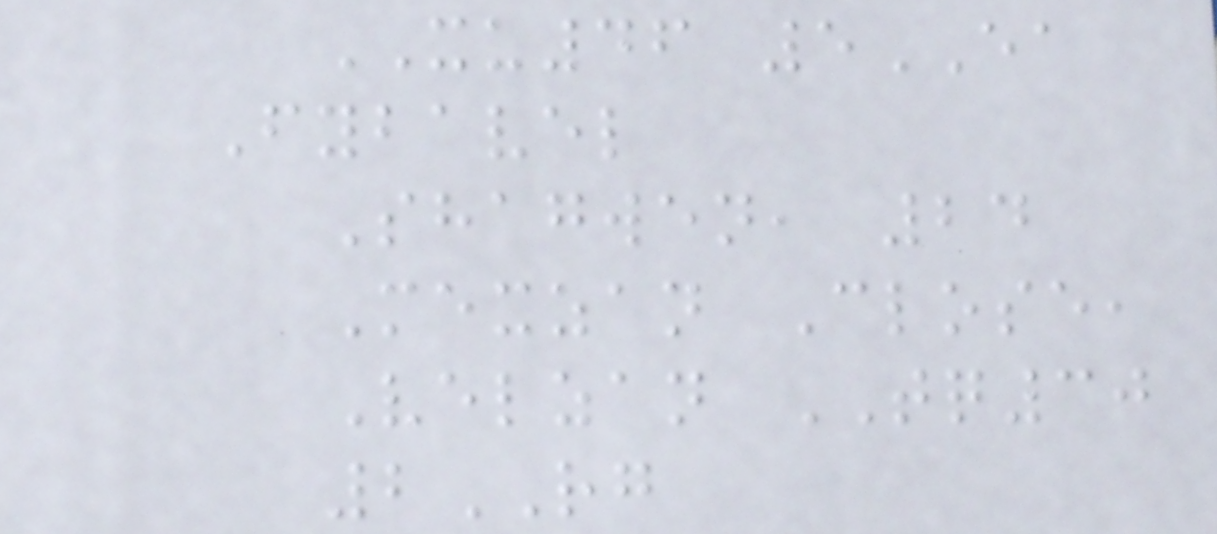XU46 5EA
Fybavel
Shagwen, 24
Mexzan Close,
Velzan TQ30
2RG
